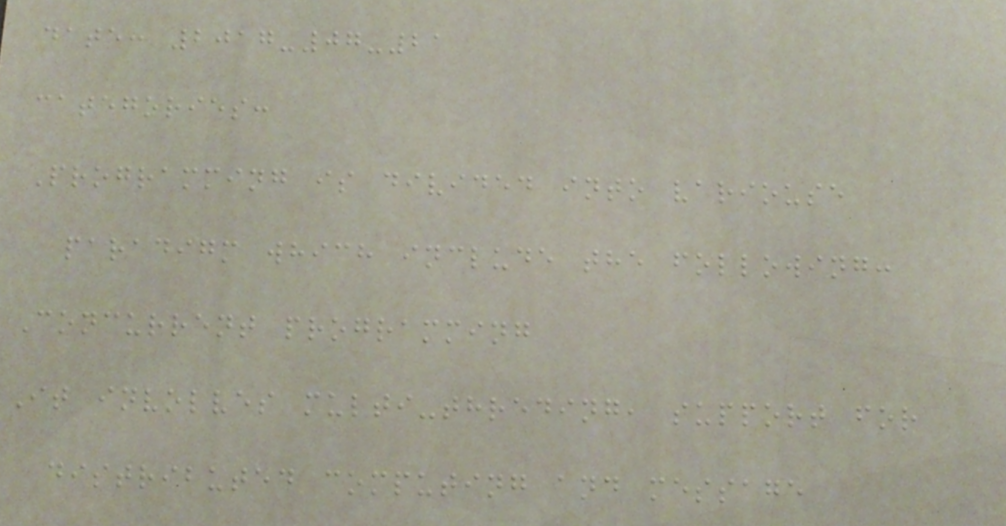date: 2017-07-21
categories:
Programming is divided into variouse
paradigm which include the following:
Concurrent programming
It involves multi-threding, support for
distributed computing and message
